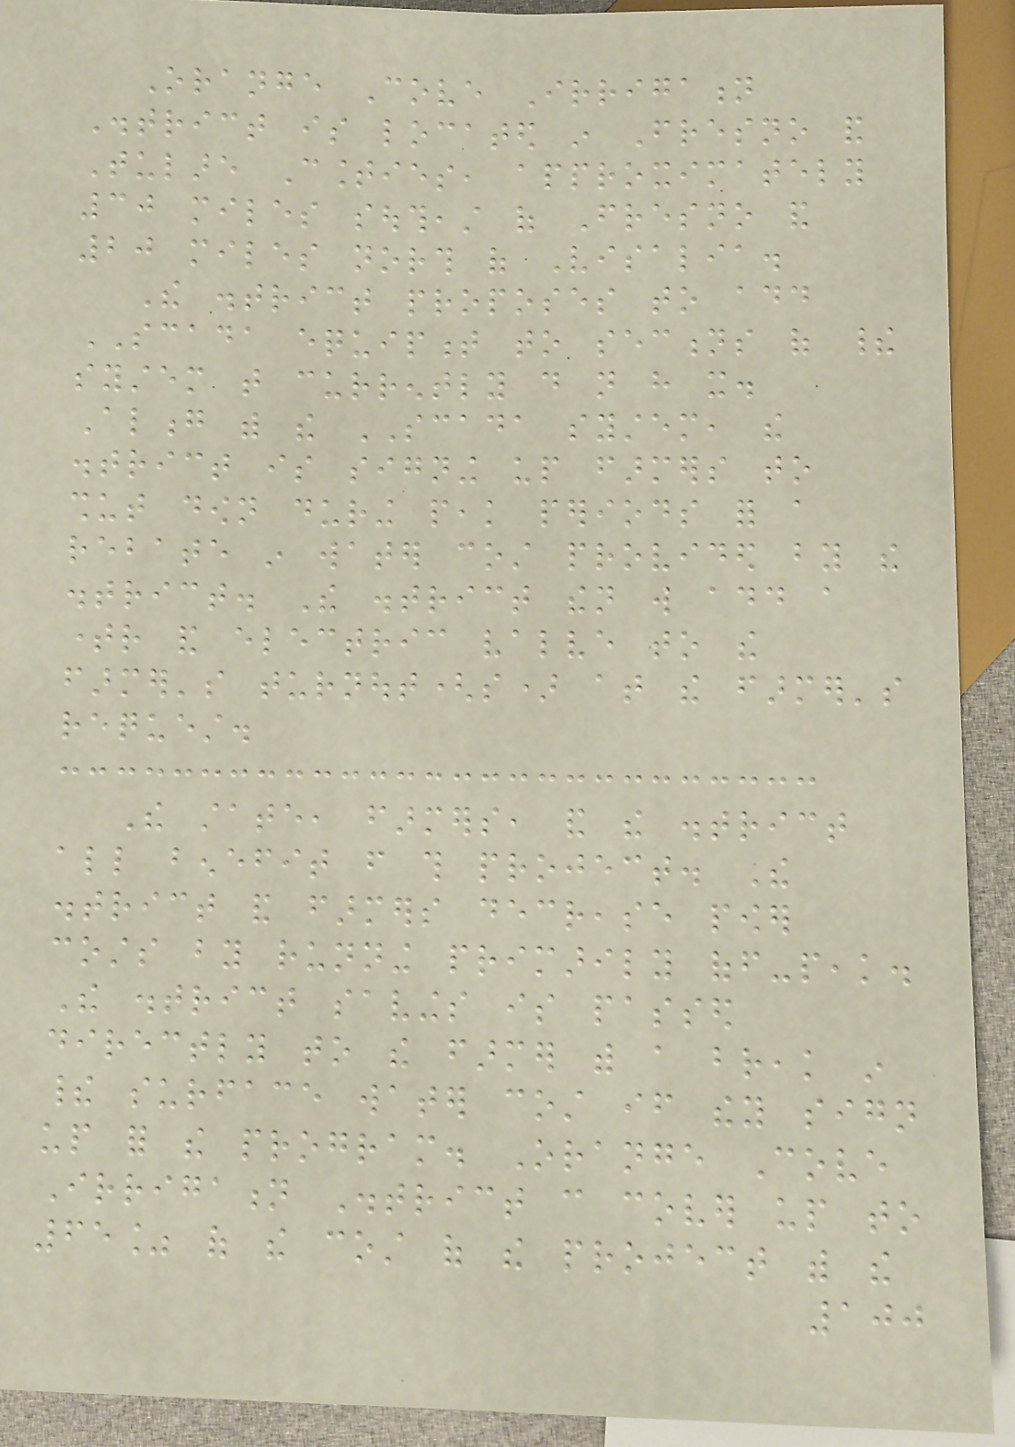Orange Cove Irrigation
District is located in Fresno and
Tulare Counties, approximately
30 miles southeast of Fresno and
20 miles north of Visalia.
The district proposes to add
SCADA equipment to sections of their
system that currently do not have it.
Along with the SCADA system, the
district is signing up farmers to
shut down during peak periods for a
rebate in water cost provided by the
district. The district then will add a
timer and electric valve to the
farmer's turnout(s) at the farmer's
request.
The state, farmers, and the district
all benefit from this project. The
district and farmers decrease power
costs by running primarily off-peak.
The district savings is passed
directly to the farmer with a break in
their surface water cost if they sign
up for the program. Orange Cove
Irrigation District can cover up to
65% of the cost of the project with the
100
